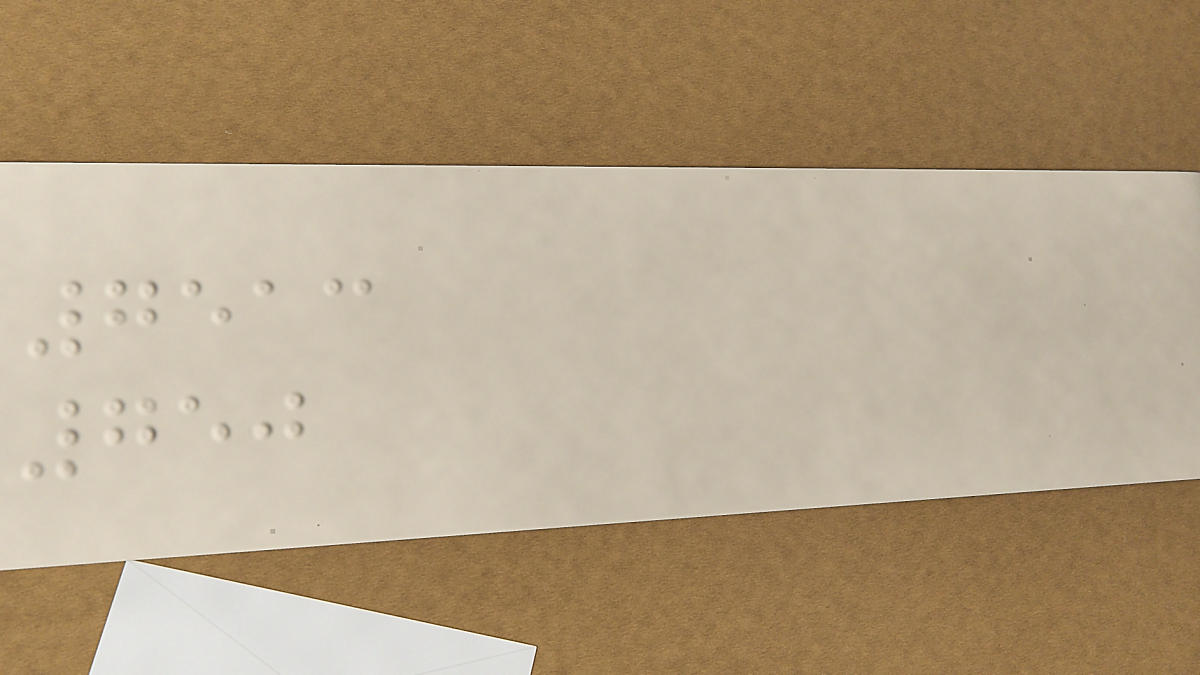7513
750
